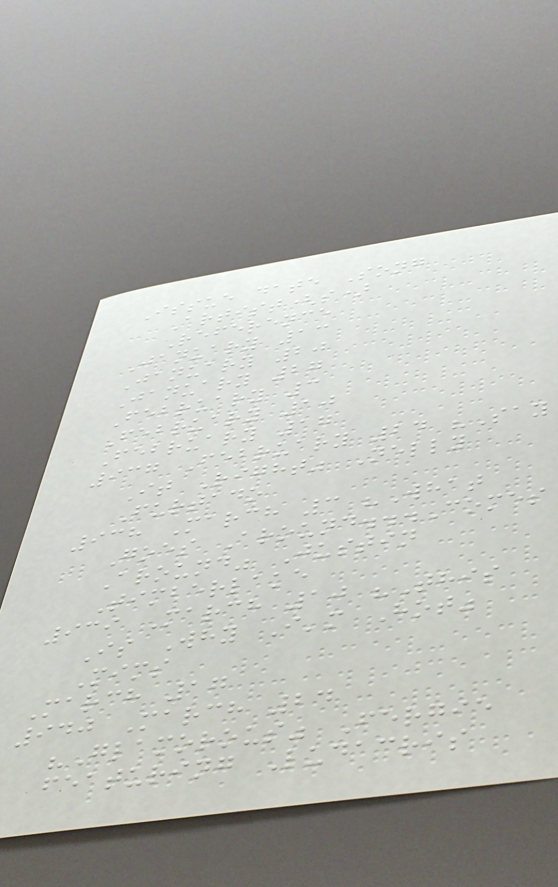Issue date Song
Artist(s)
Reference
January 13
January 20
January 27
February 3
February 10
February 17
937 February 24 "Say
It Right" Nelly
Furtado
938 March 3 "What
Goes Around...Comes
Around" Justin
Timberlake
939 March 10 "This
Is Why I'm Hot"
Mims
March 17
940 March 24
"Glamorous" Fergie
featuring Ludacris
